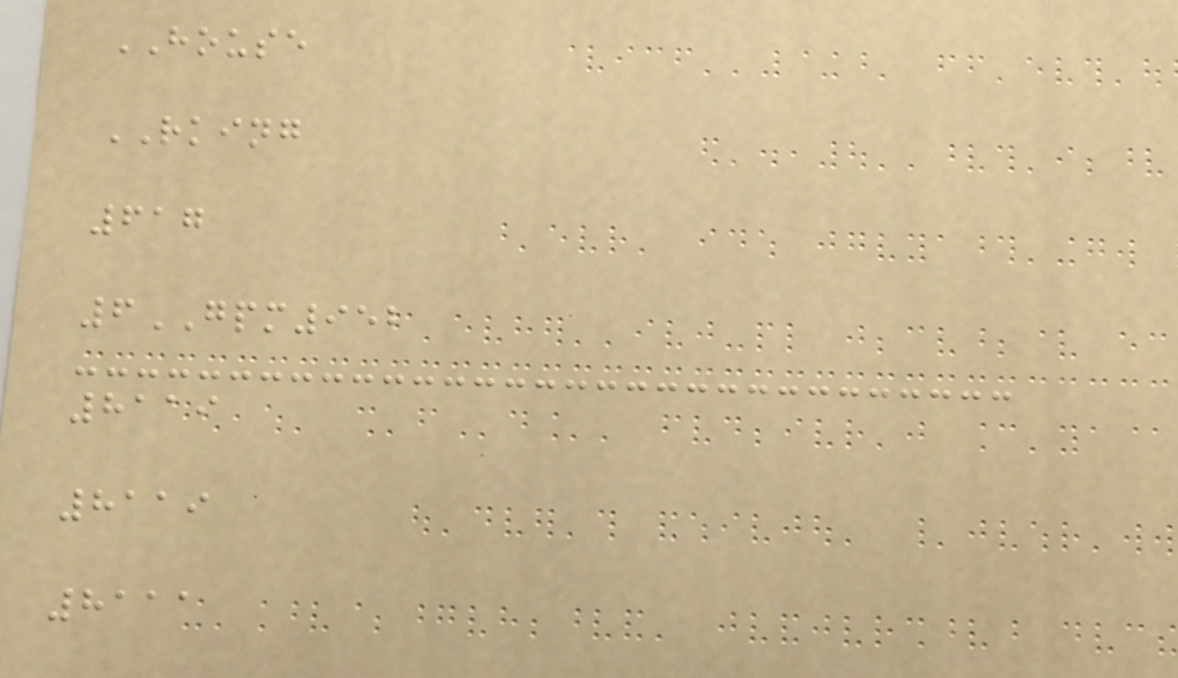HOUSE
RKING
617
6GPM952
8119
8119
8111
